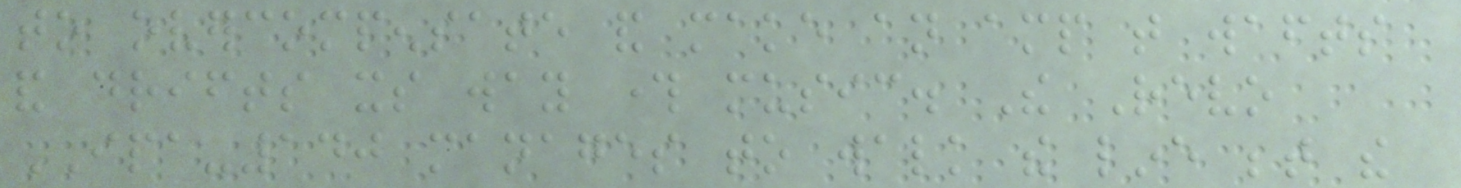to overcompensate and make an amp that wafts
and drifts its way through music. The Revo
IPA-140 manages to walk the line between the
